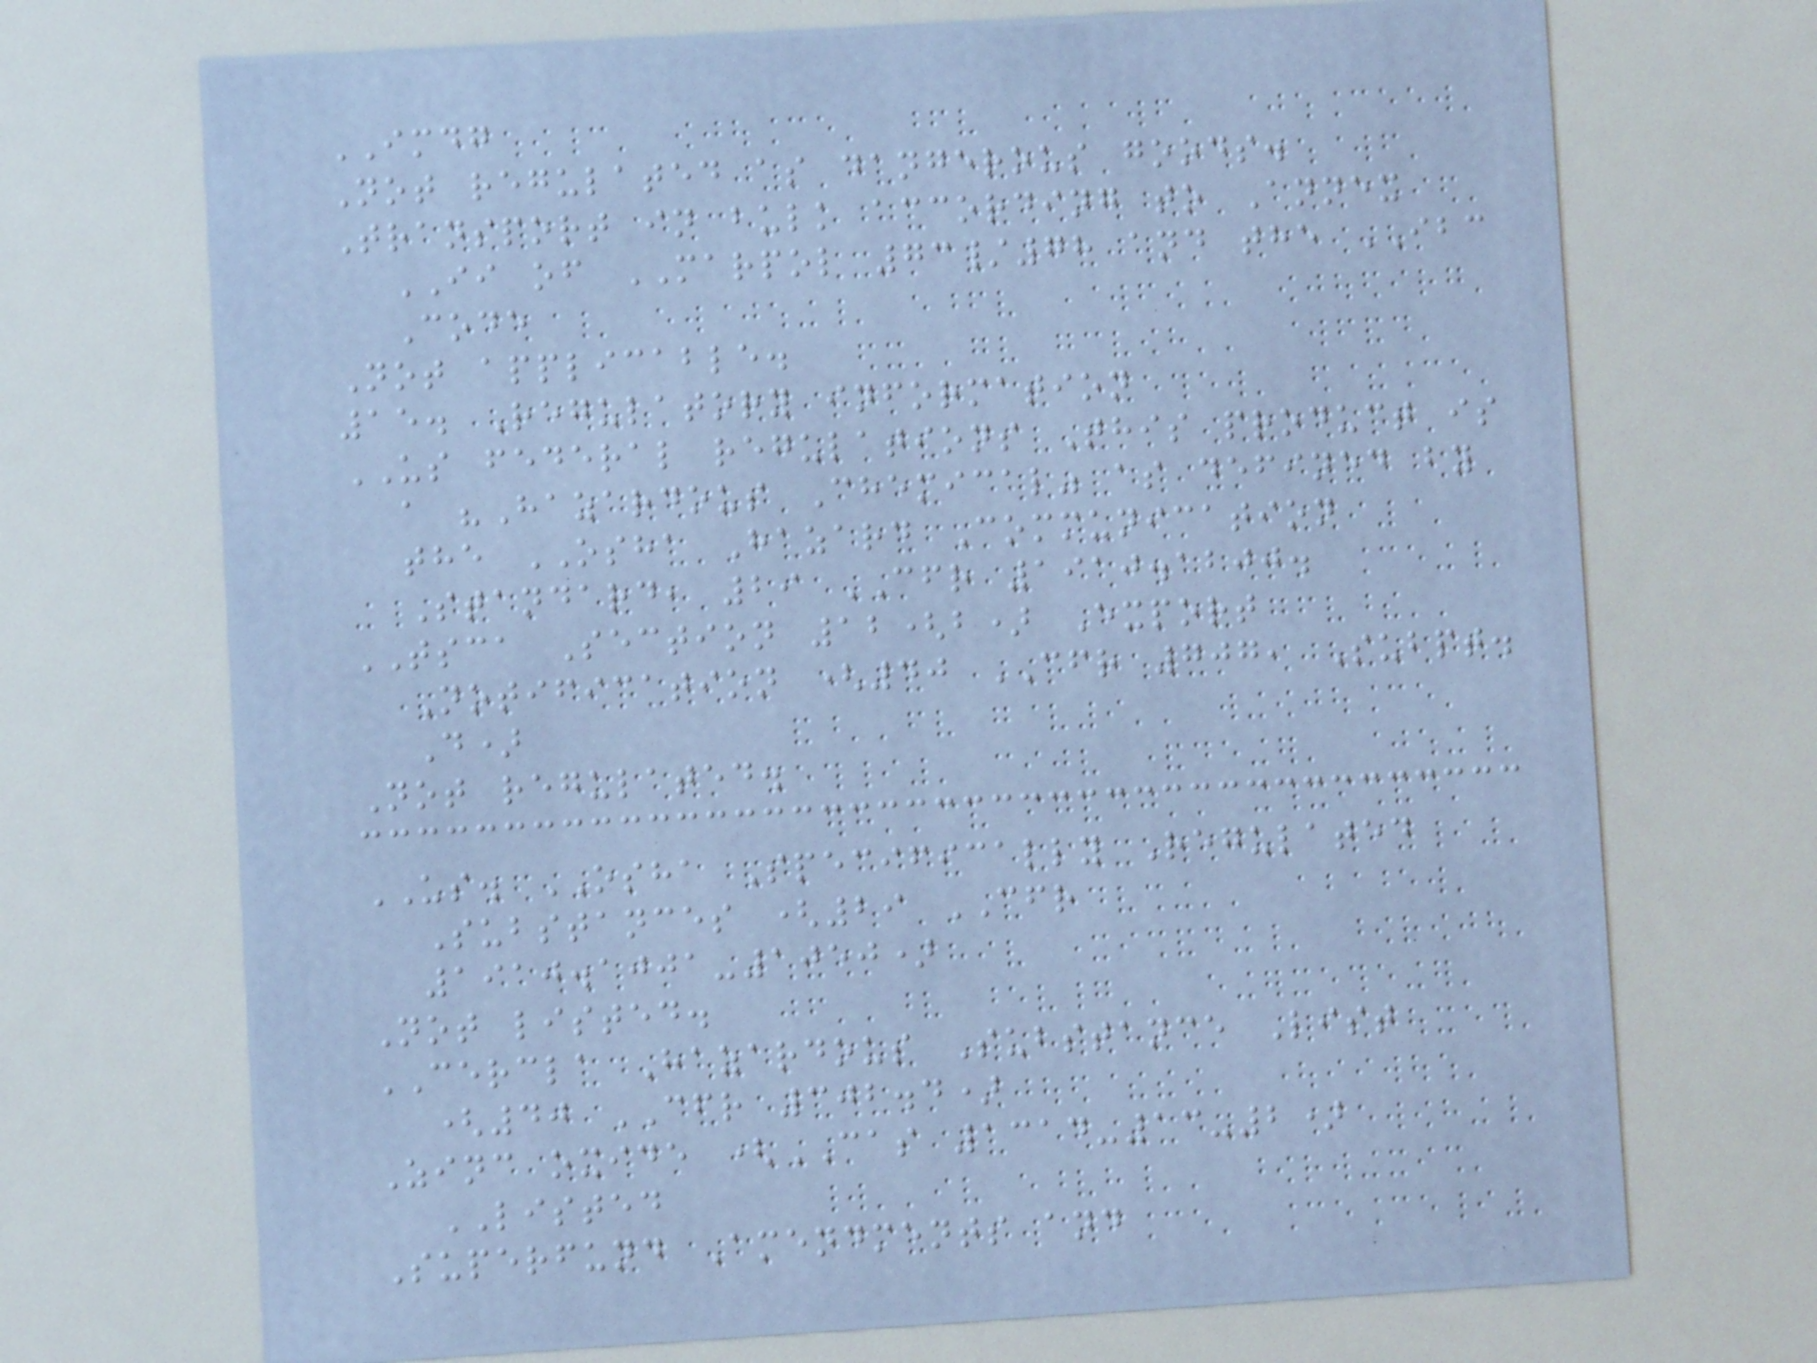IMDG
Not regulated as dangerous goods.
Transport in bulk according to Annex
II of MARPOL 73/78 and the IBC
Code
Not applicable.
15. Regulatory information
US federal regulations This product is
a "Hazardous Chemical" as defined by
the OSHA Hazard Communication
Standard, 29 CFR 1910.1200.
TSCA Section 12(b) Export
Notification (40 CFR 707, Subpt.
D)
Not regulated.
US. OSHA Specifically Regulated
Substances (29 CFR
1910.1001-1050)
Not listed.
CERCLA Hazardous Substance List
(40 CFR 302.4)
Zinc oxide (CAS 1314-13-2)
LISTED
Superfund Amendments and
